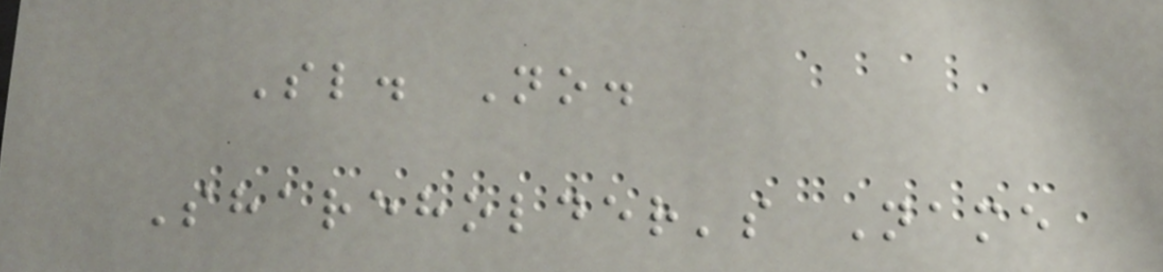Sl. No.
Shareholder's Name
